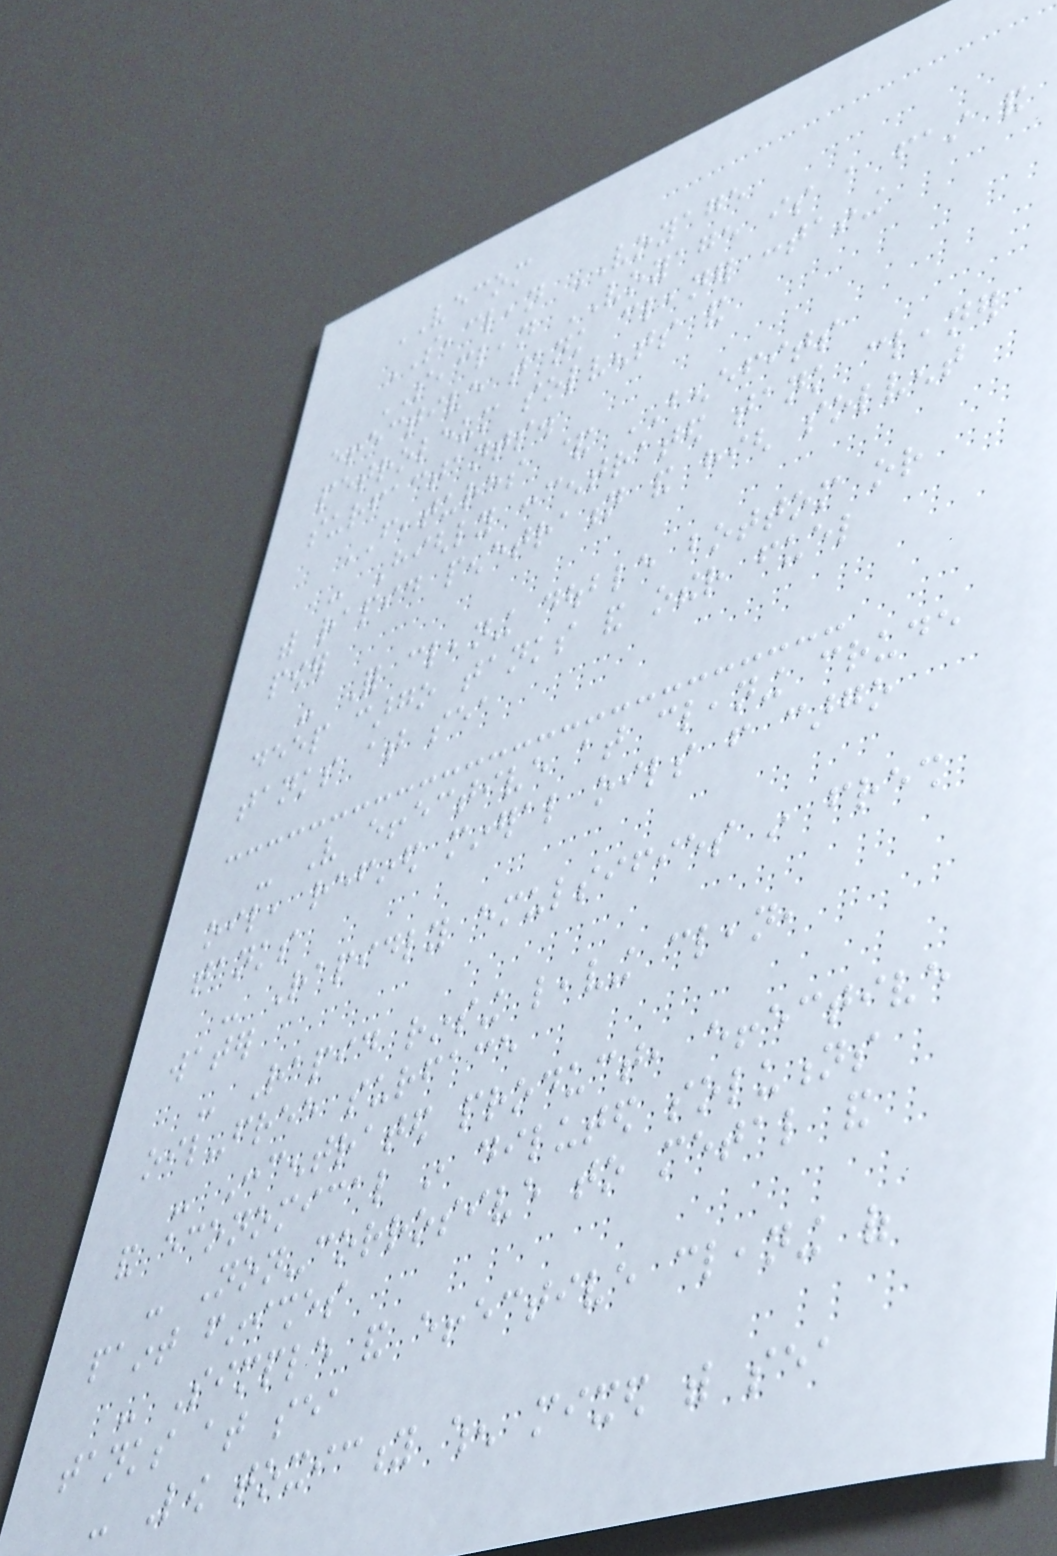VECOM
SEACLEAN VOYAGE
SEACLEAN VOYAGE is a fast and
effective tank cleaner containing
petroleum solvents and
surfactants.
FEATURES & BENEFITS
- Highly concentrated tank cleaner
with rapid penetration and high solvent
power
- For cleaning double bottom or
deep cargo tanks and other fuel
tanks at sea
- Very effective at cleaning crude
oil, refined mineral oils from cargo
tanks
- Rapidly emulsifies in fresh
water
- Rapid rinsing leaving clean,
oil-free surface
- Concentrated product, effective
and economical in diluted solutions
- Non-corrosive to metal and
paint finishes
- Simple and effective cleaning of
tanks at sea
- Low toxicity when mixed with sea
